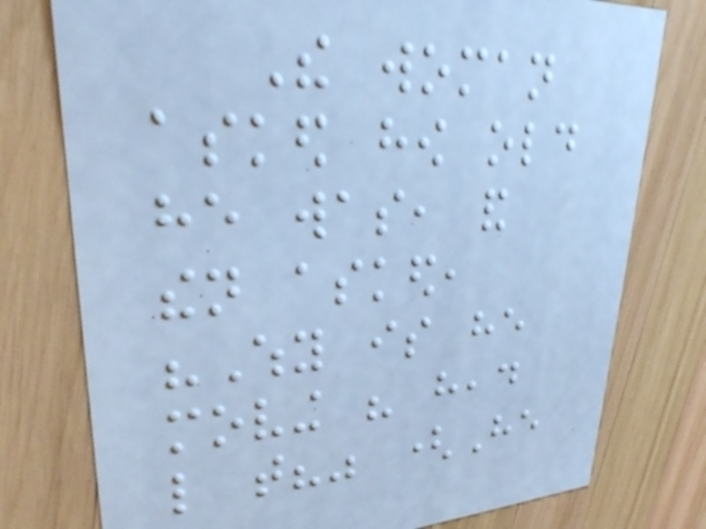The woman
asked how old
he was, and
then asked,
"Why is he
moving his head
like that?" (He
